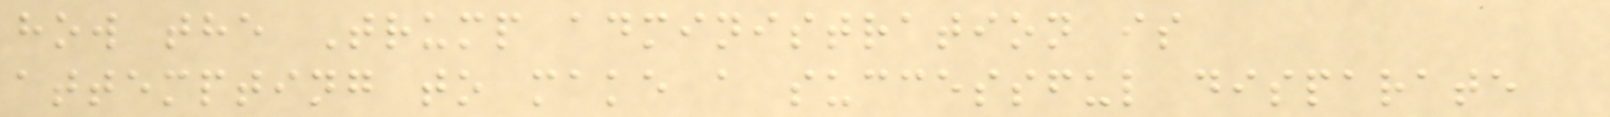how the Trump administration is
attempting to make a successful disparate
